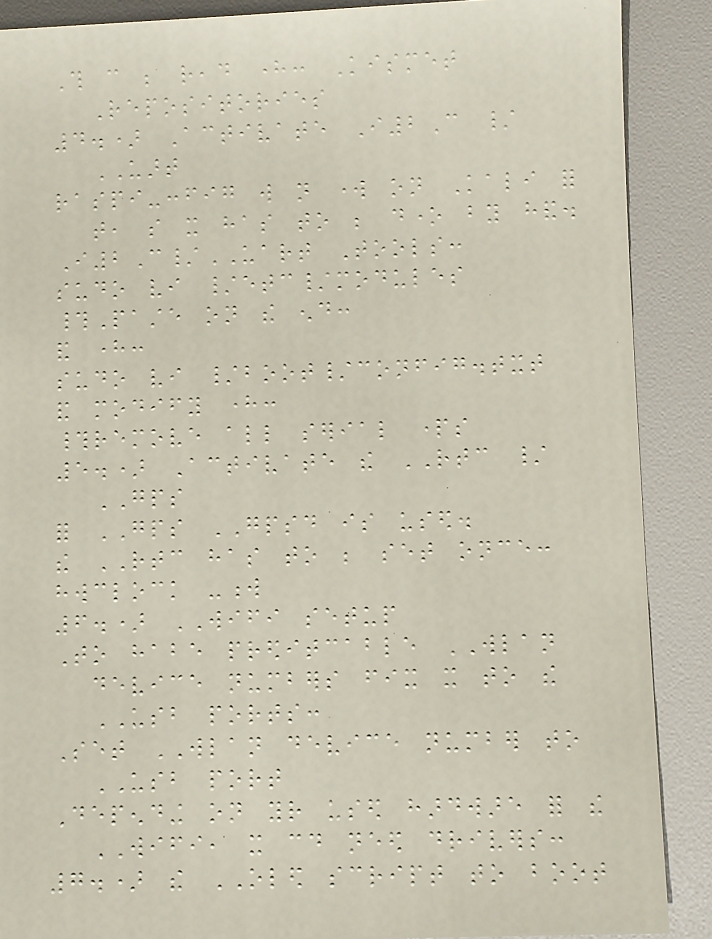This can be read here: Kismet
Repositories
4.) Activate I2C /
UART
raspi-config will not work on Kali for
that, so it has to be done by hand.
I2C/UART Tools:
sudo vi /etc/modules
#Paste on the end:
and here:
sudo vi /boot/config.txt
and modify here:
#remove all serial parts
5.) Activate the RTC /
GPS
for GPS GPSD is used.
the RTC has to be set once:
hwclock -w
6.) WIFI setup
To habe preditcable WLAN
device numbers fix it to the
USB ports:
Set WLAN device number to
USB port
Depending on your used hardware for the
WIFI, it could need drivers:
7.) the OLED script to boot
